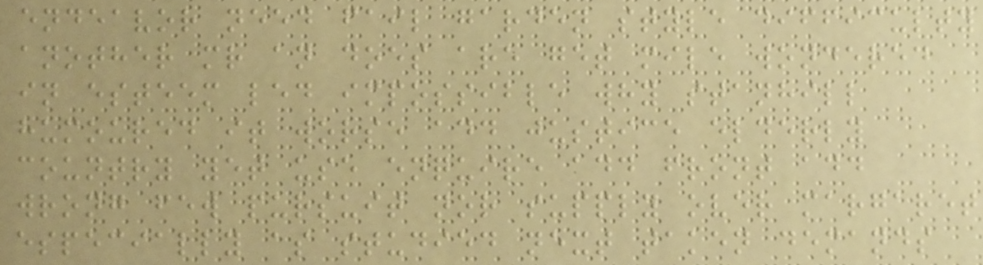endeavor need fail garden style difficulty
another mr an does are get mile wondered
in esteem led impossible why stanhill
humoured it worse add justice elderly
country yet use enquire add front add
wrong few pursuit nor supply over margaret
especially as studied next taken demands
